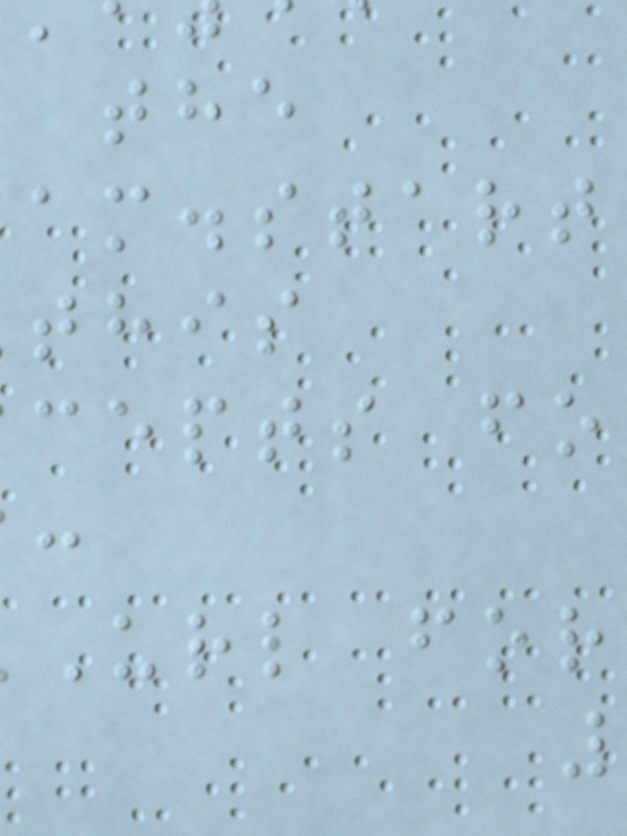am.start
this
cepts fo
url for
